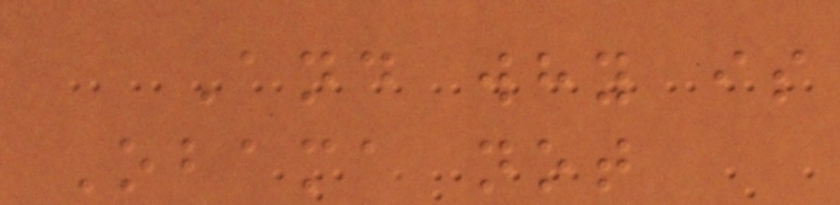And why is
Obama not
